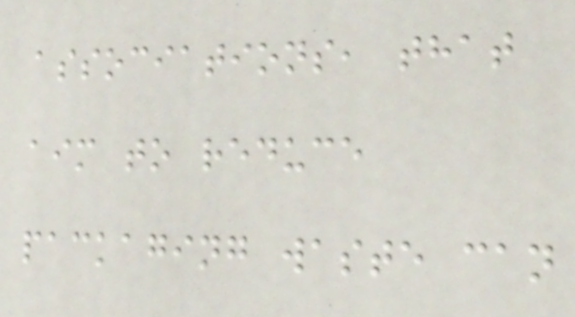associations, that
aim to reduce
packaging waste can
